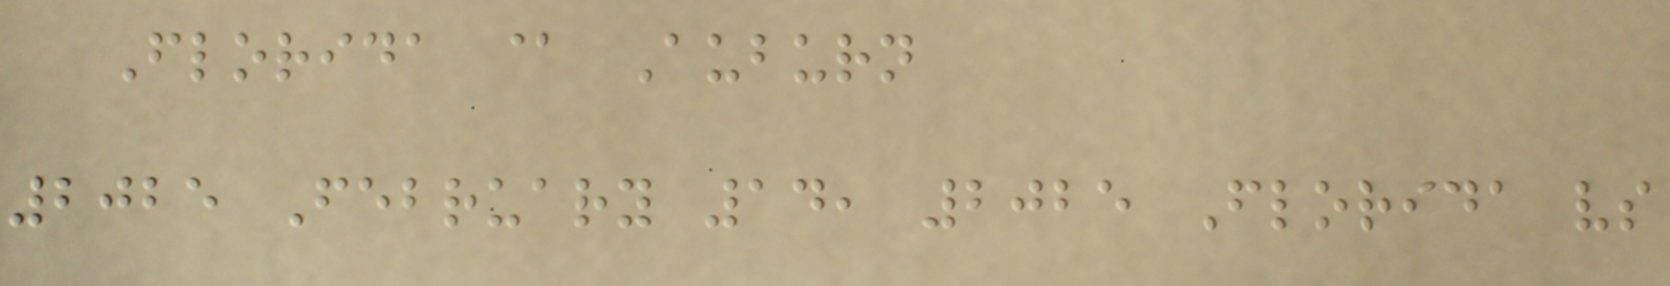Florida @ Auburn
2025 February 14, 2025 Florida vs
